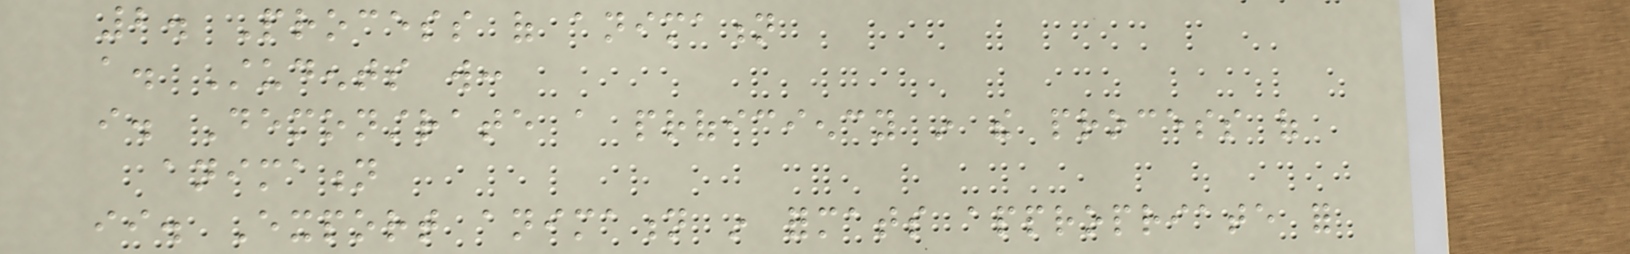2. Process of animation
a. Students will:
i. Demonstrate a proficiency in the process of
animation
ii. Export animation in formats appropriate for
